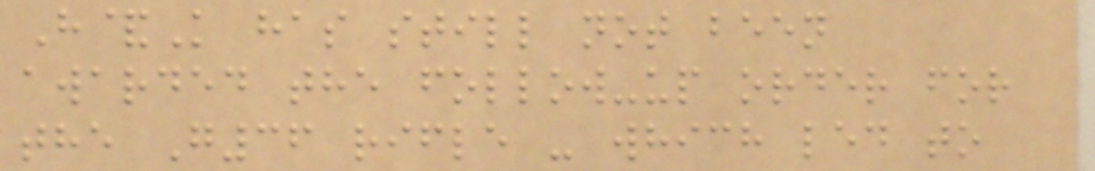H&K has still not been
awarded the follow-up order for
the G36 rifle - which led to
